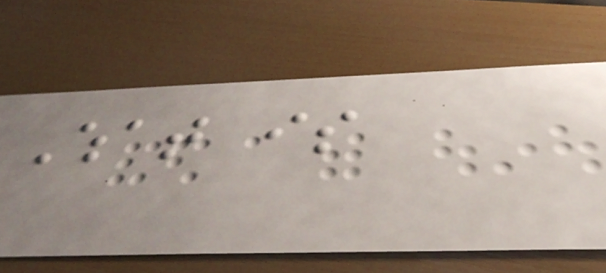What is
